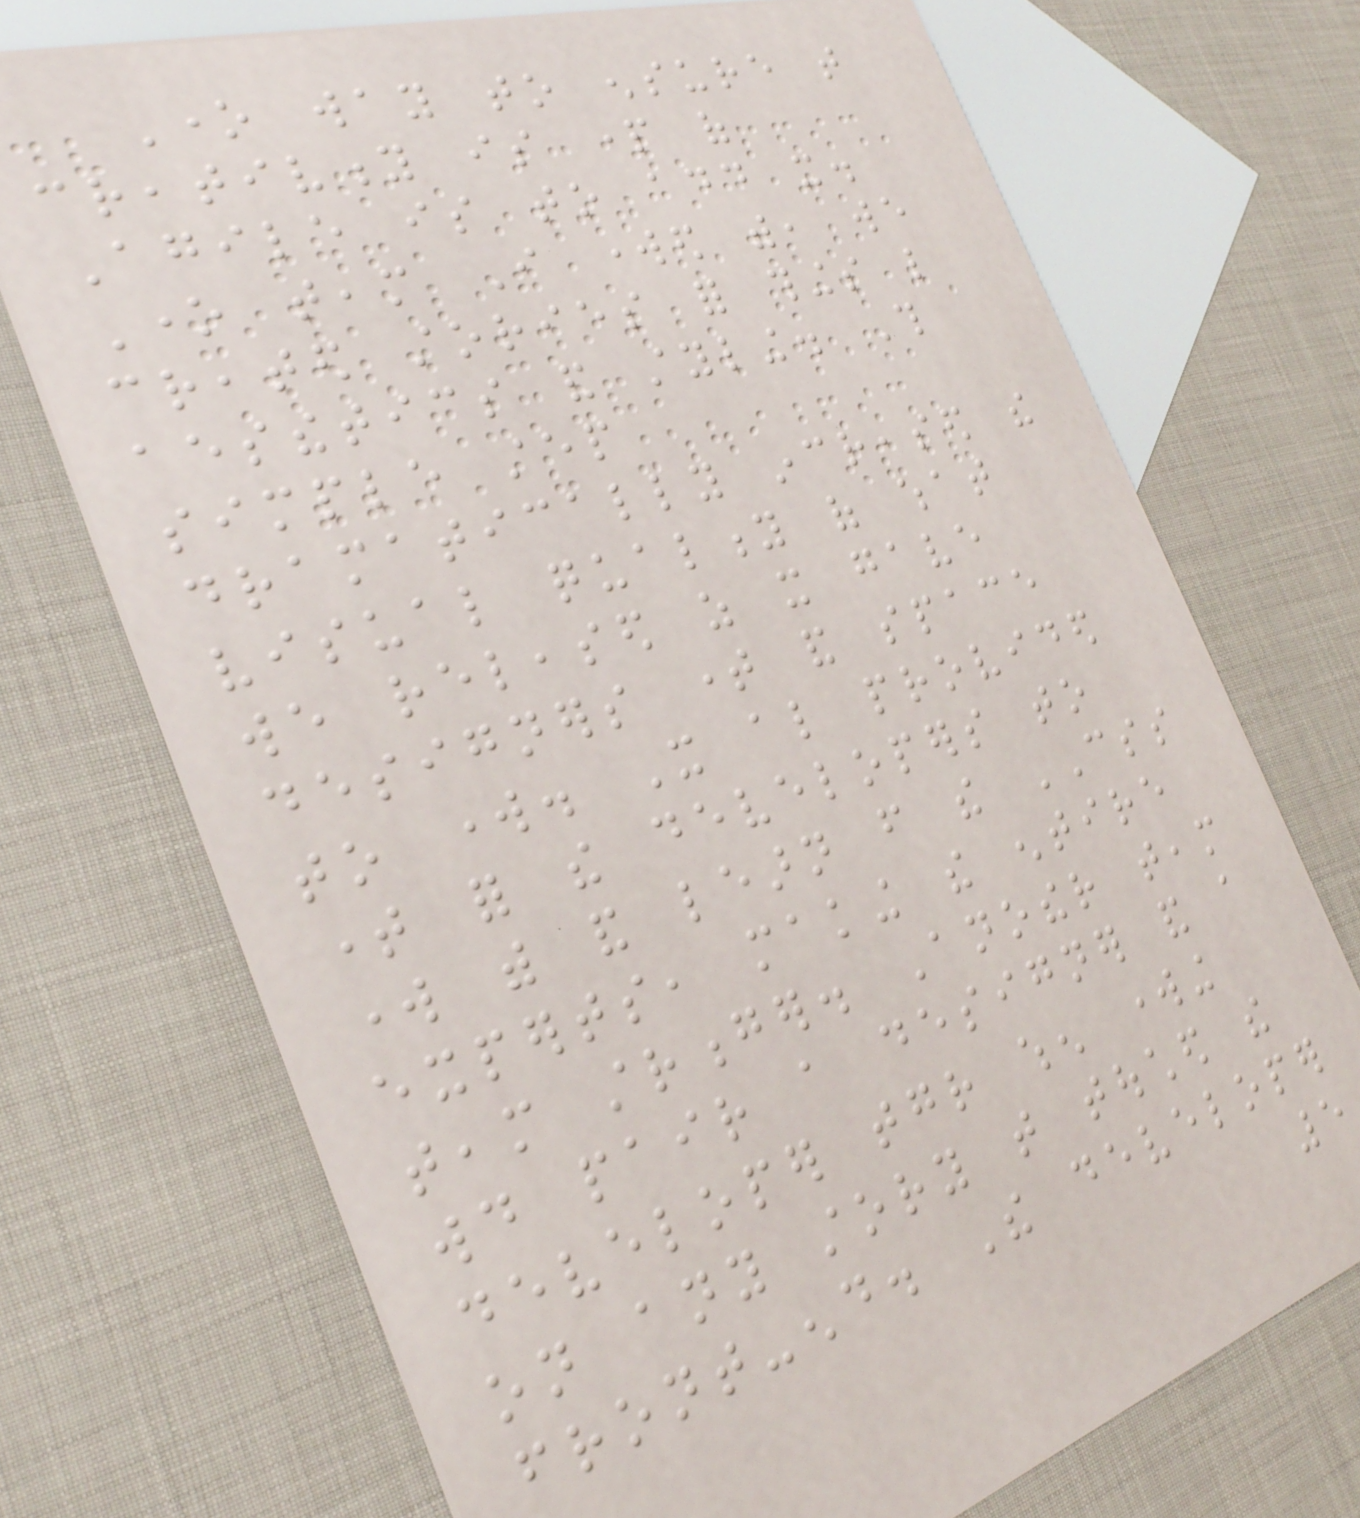One way to ensure that
creativity is part of
Agile is to add it.
One team I worked with, we
created stories for things like
aesthetics and styling. This
simple step
dramatically increased the
visual quality of what
we released as it gave
designers time and space
to work. It also provided
time for the developers to
work with and learn from the CSS
experts, making the entire
team stronger. Another team
would pair a designer and a
developer together when working
on any story that touched the
front-end. The developer
5
